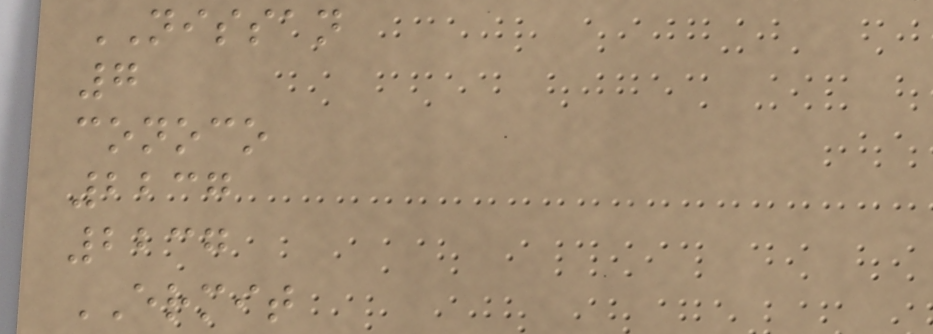NISSAN
7
conoco
2237
2237
ERMIT
